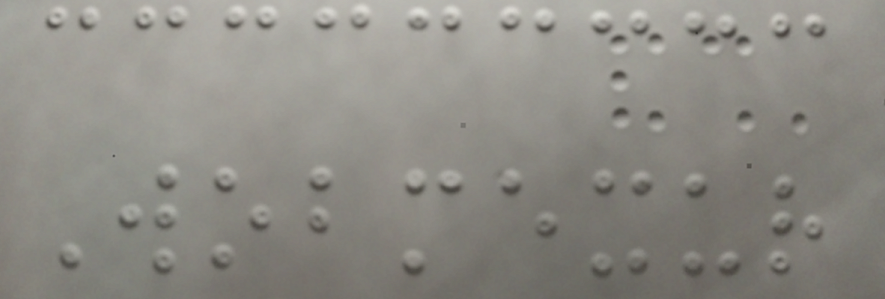Wobmexur
